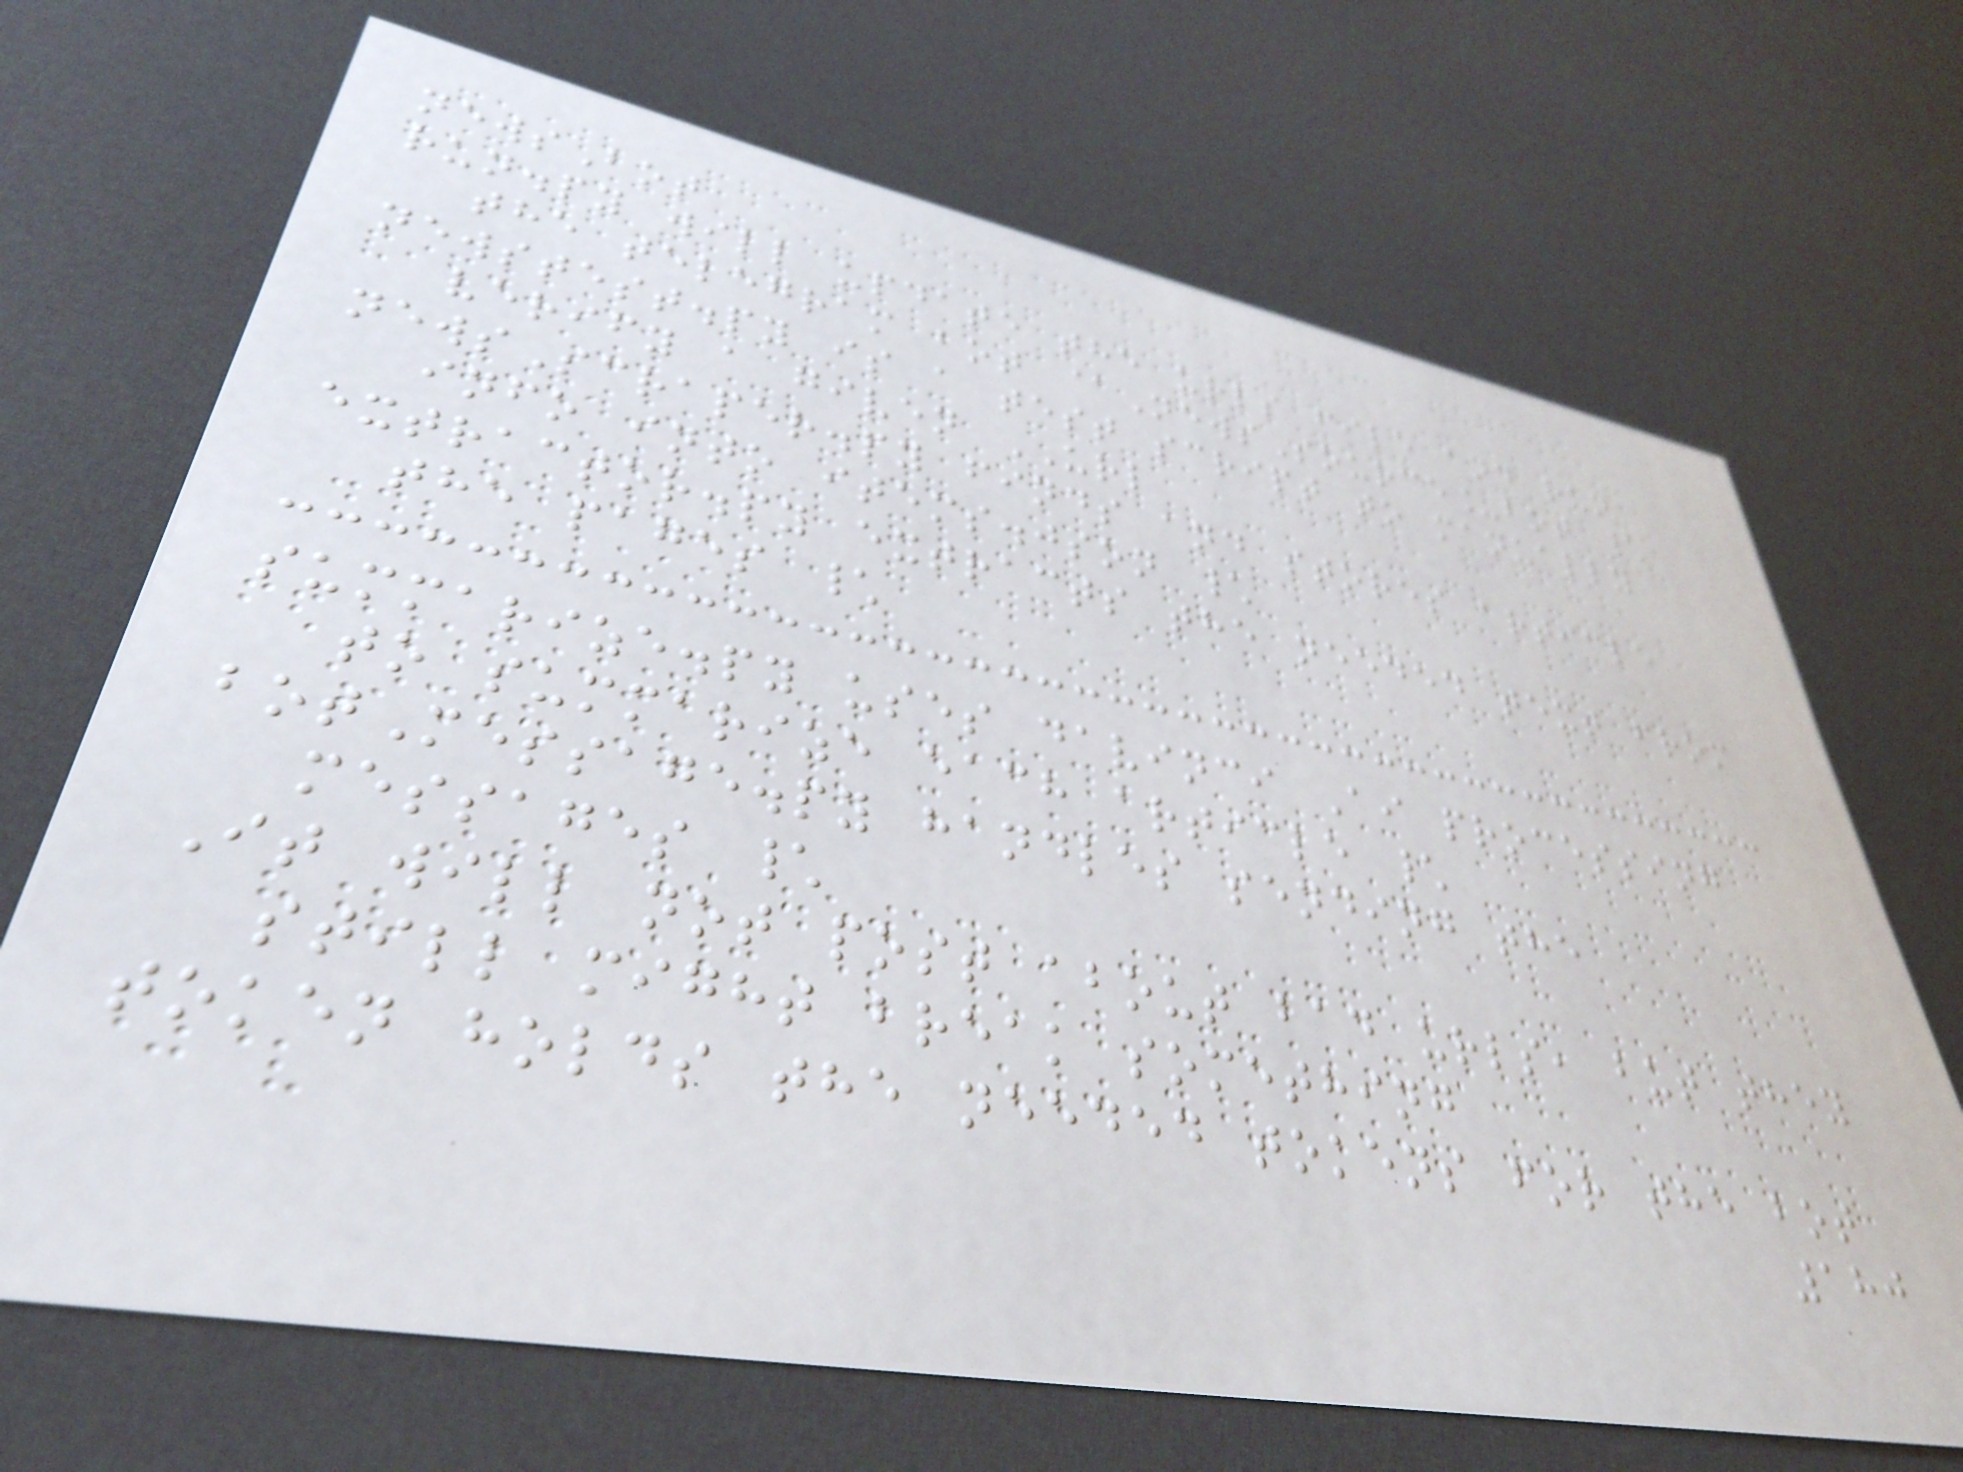newsBot
run.py will update the urls file and run
the telegram bot @NewsSource_bot \
newstest.py is a test script to manually
verify a given URL
newsScraper.py finds and stores article
info into items.json \
extractor.py extracts the needed text from
the pages \
summarize.py uses davinci Ai processing
to summarize each article \
botMessage.py handles sending the
messages \
It will not post about bad urls, but they
still might break something
token holds the needed tokens for the bot
180
